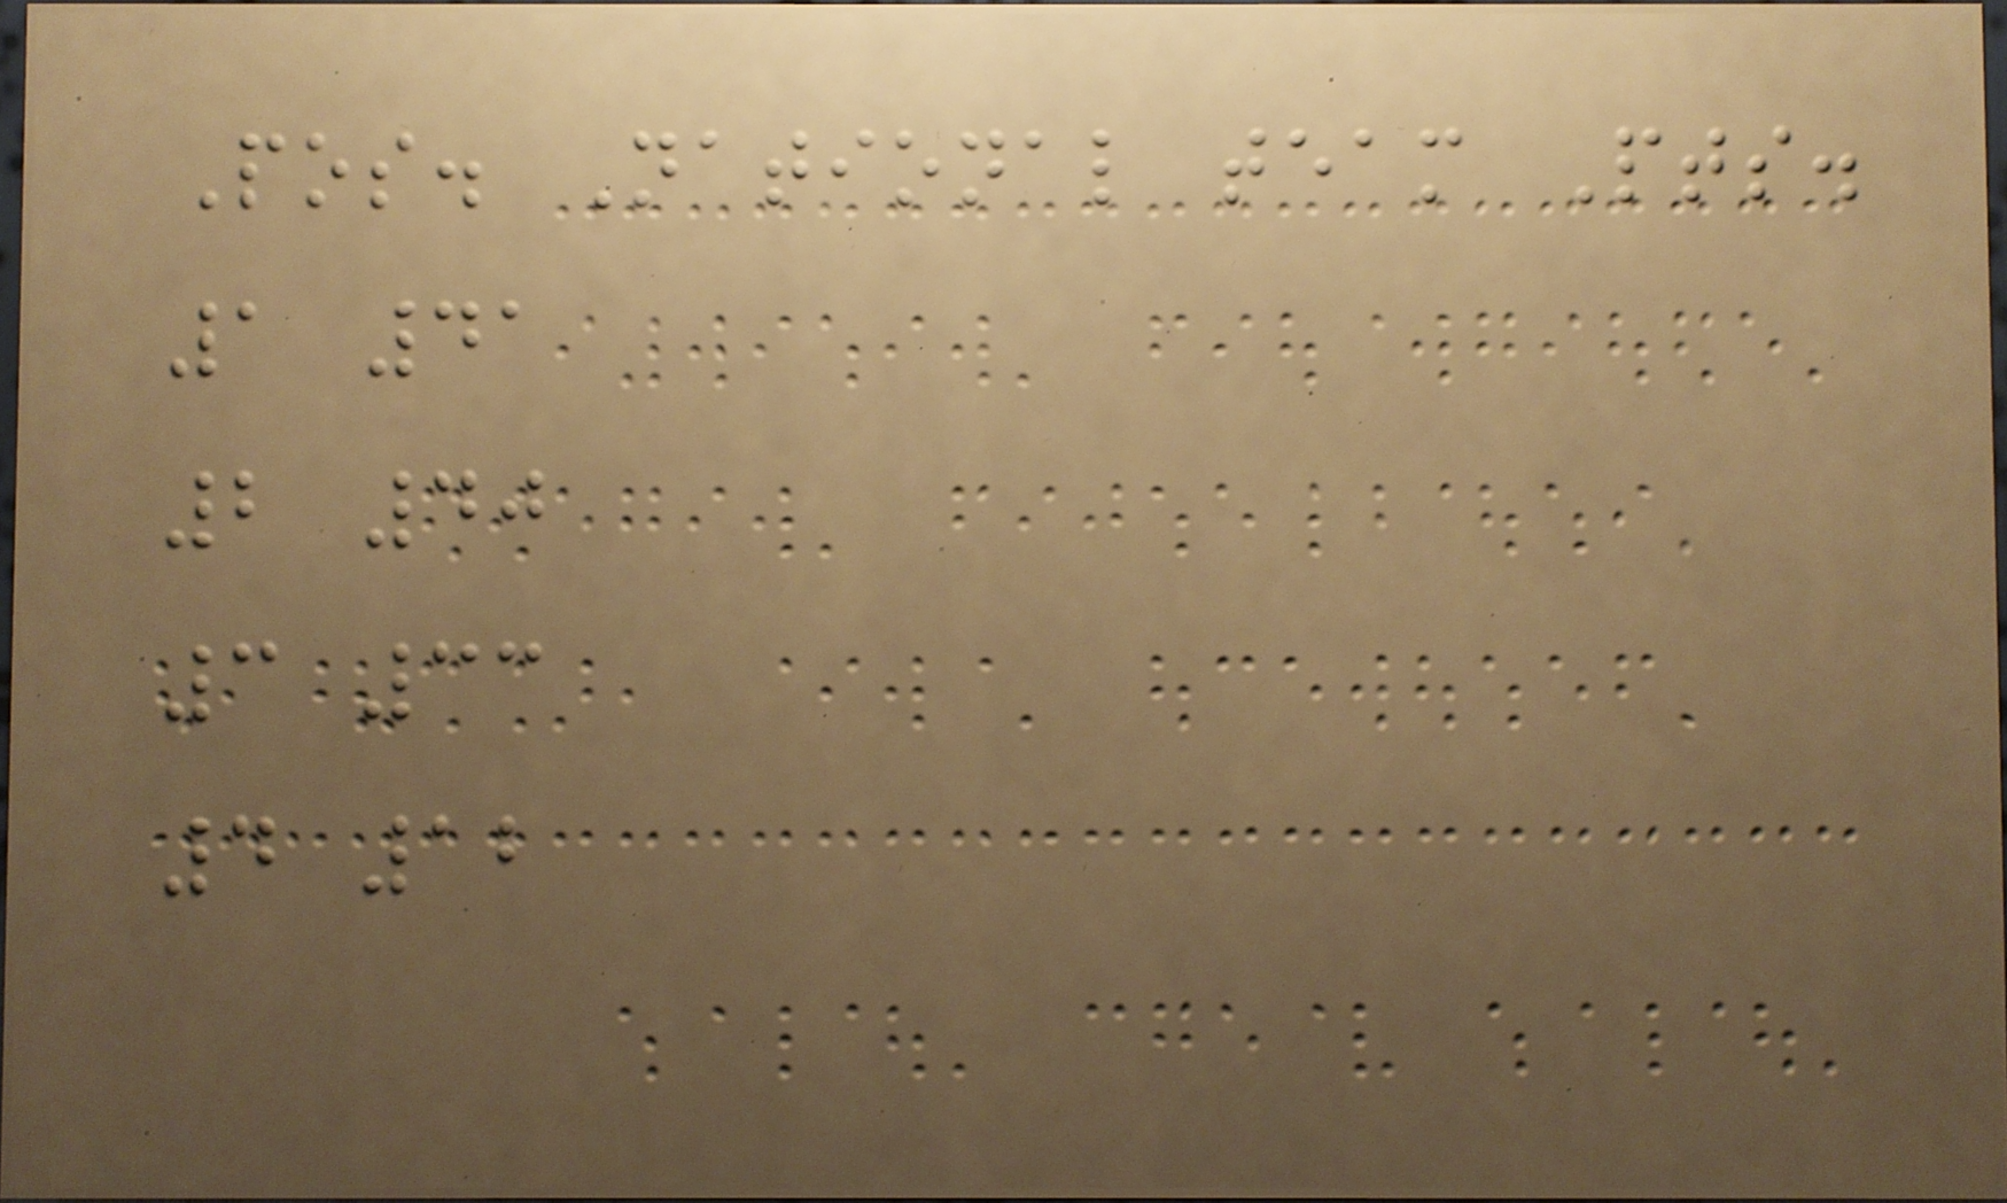Pos. National team Pts.
1 41
2 40
3 33
4 12
